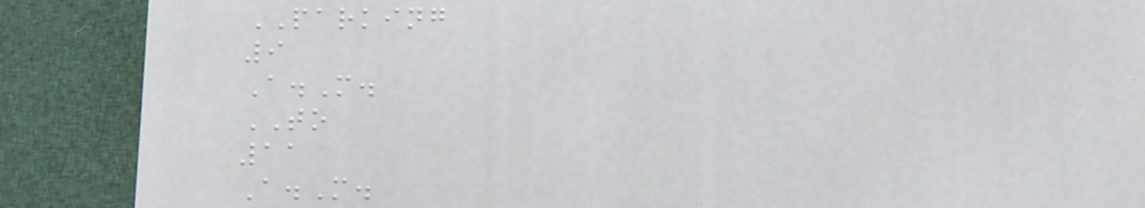PARKING
9
A.M.
TO
11
A.M.
